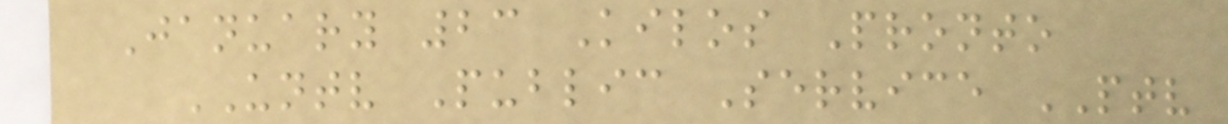January 23 Kilos Pronto
UNTV Public Service PTV
